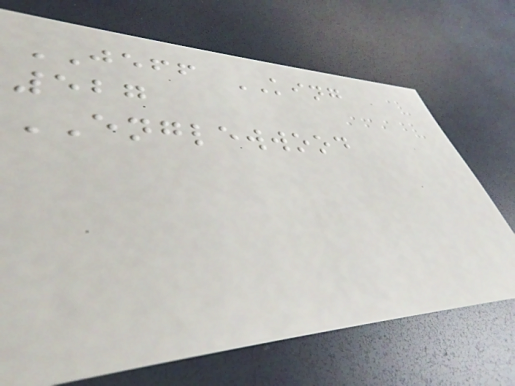JEFF KING
527
ENGLEWWOOD
